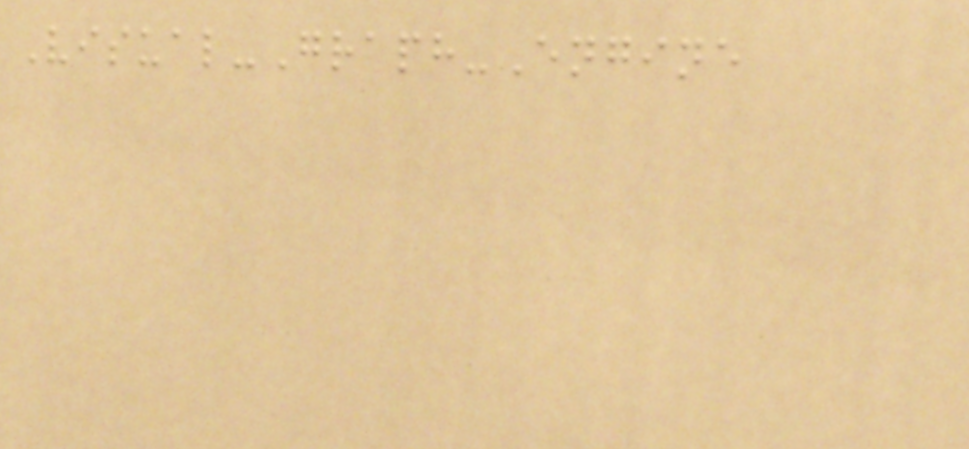Visual-Graph-Engine
